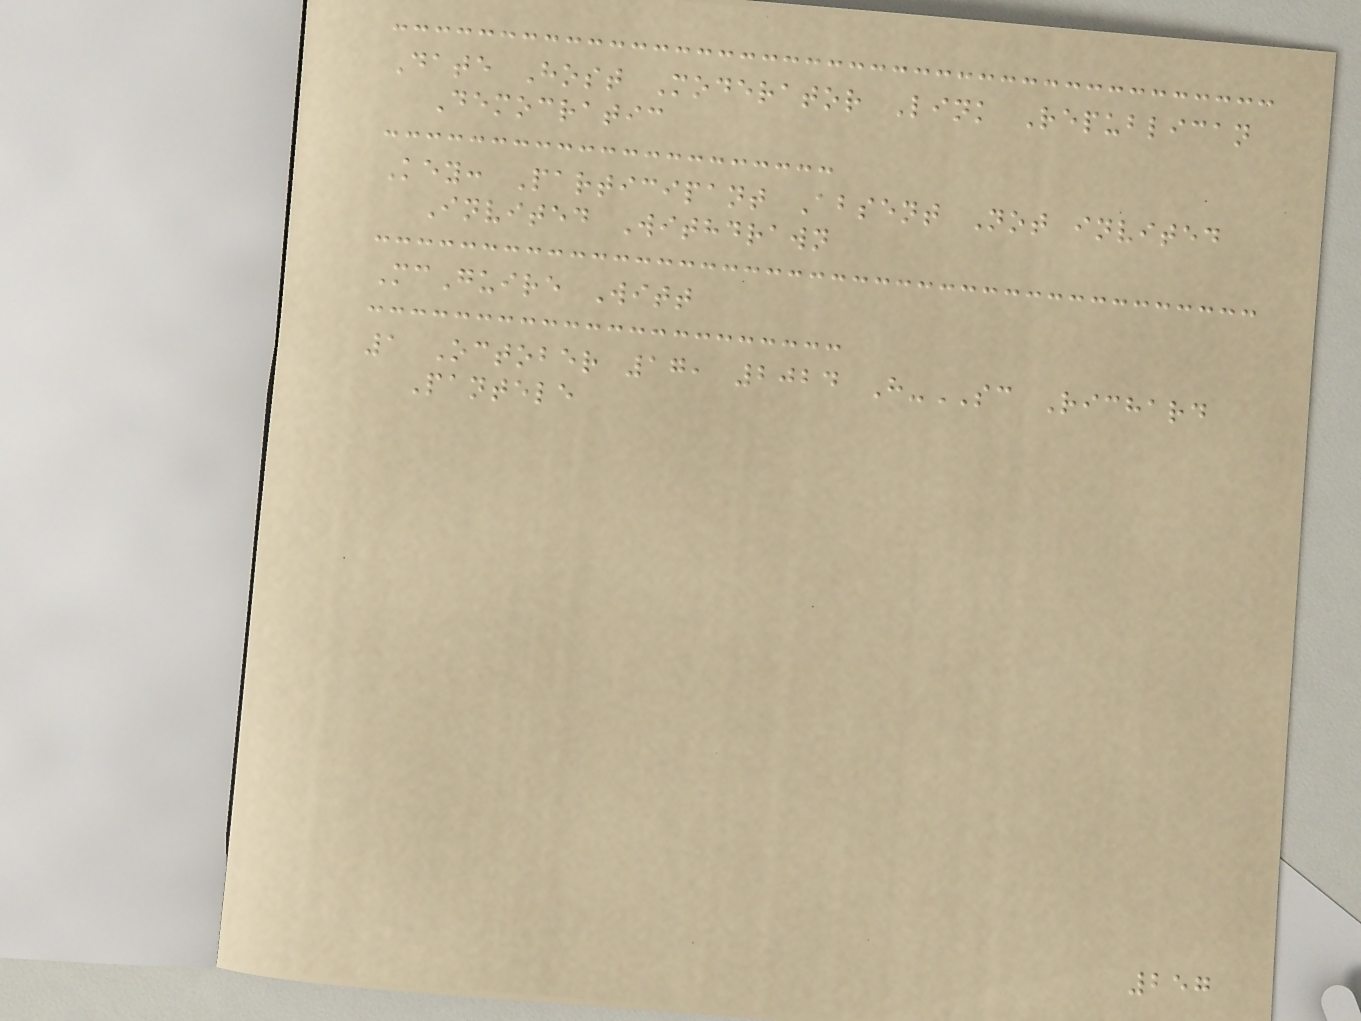Date Host Moderator Link Republican
Democratic
Key: Participant Absent Not invited
Invited Withdrawn
McGuire Witt
1 October 17, 2024 H-SC Richard
Pantele
257
